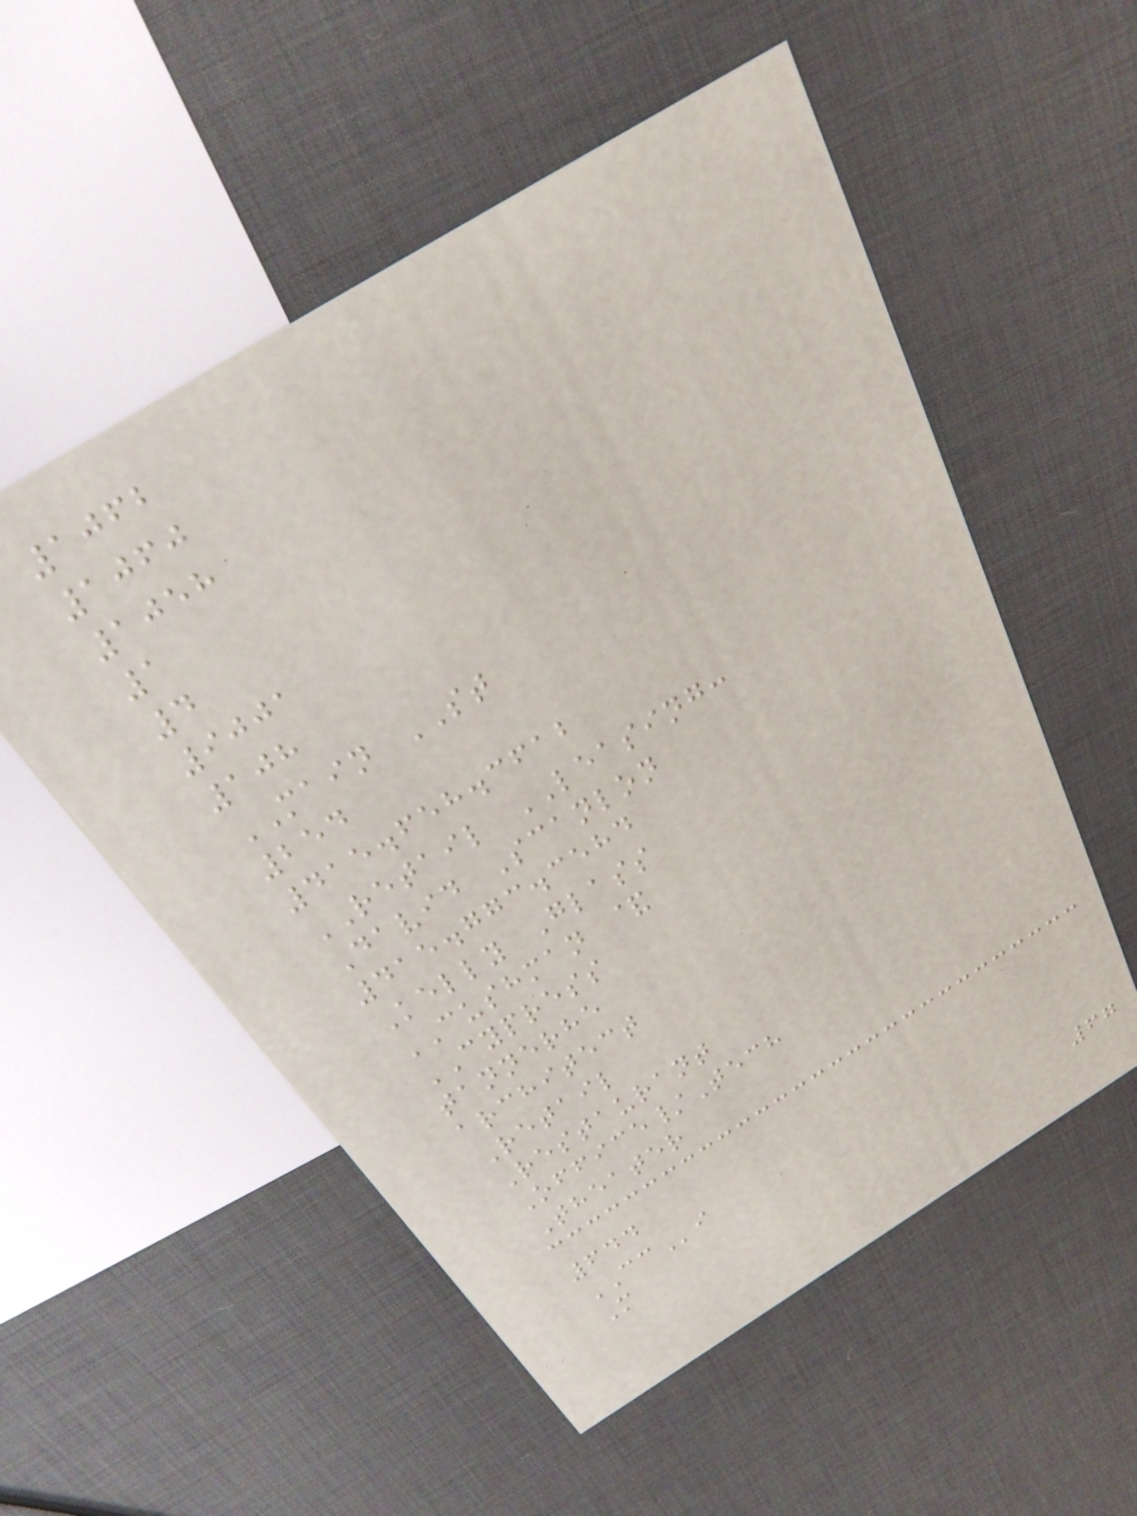1062
1060
1058
1
4
9001
108
MAIN ST
254
415.658.3612
RETAIL LEASING:
David Scanlon
415.773.3584
Kelly Glass
CUSHMAN &
CYPRESS
tannerhe
architect
Retail
Restaurant
Office/Tech
Theater
644
CCi
M
67
